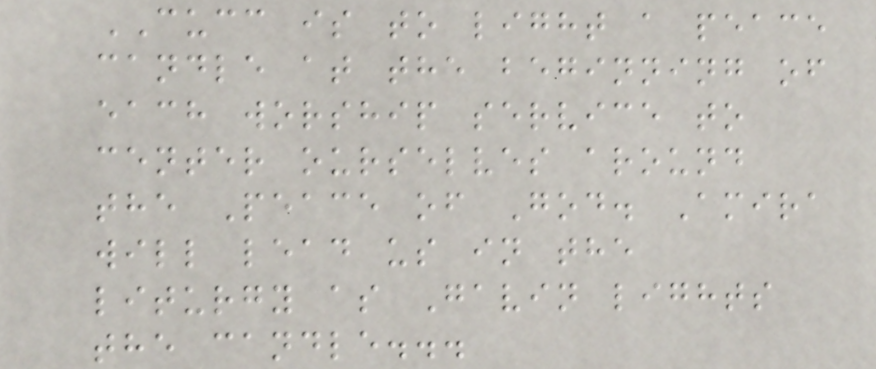CUCC is to light a peace
candle at the beginning of
each worship service to
center ourselves around
the Peace of God. Amira
will lead us in the
liturgy as Gavin lights
the candle...
